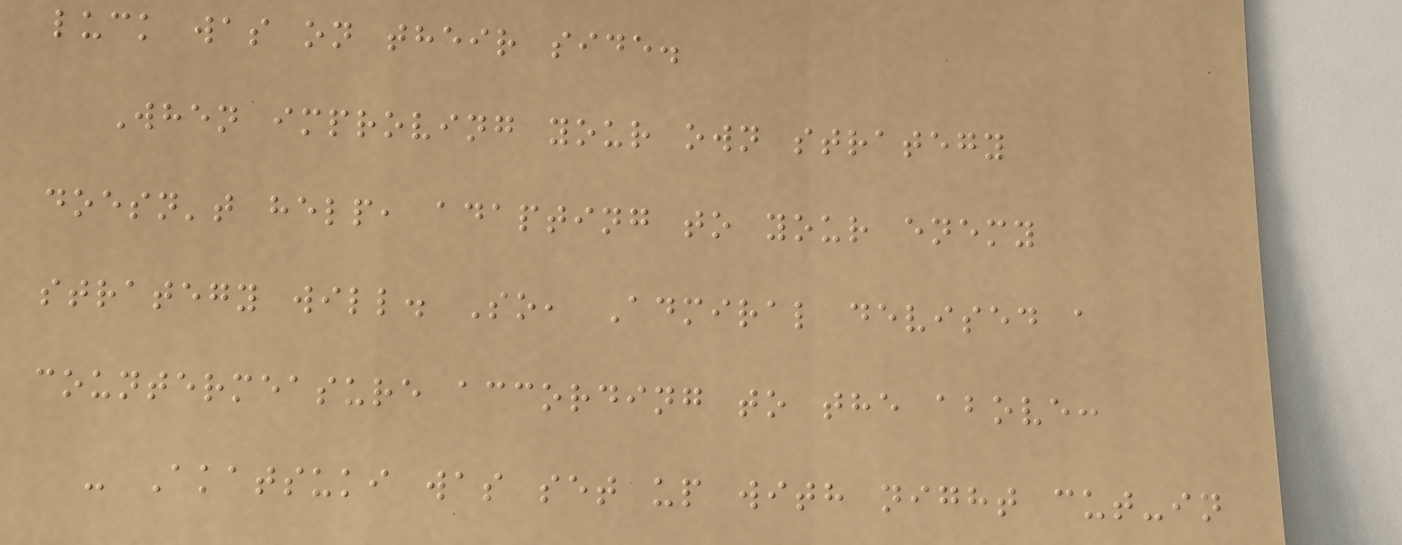luck was on their side.
When improving your own strategy
doesn't help, adapting to your enemy
strategy will. So, Admiral devised a
countermeasure according to the above:
- Akatsuki was set up with night cut-in
